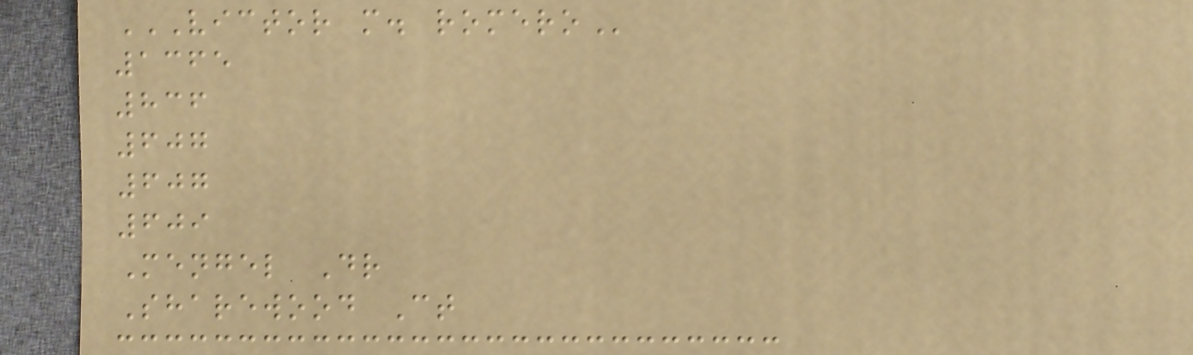VICTOR M. ROMERO
1365
836
607
607
609
Mengel Dr
Sharewood Ct
